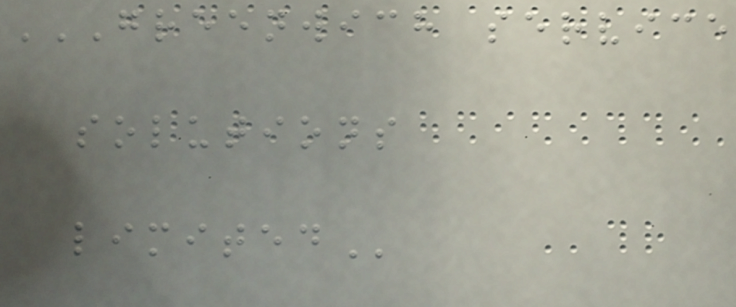GREENWICH SERVICE
SOLUTIONS
LIMITED
